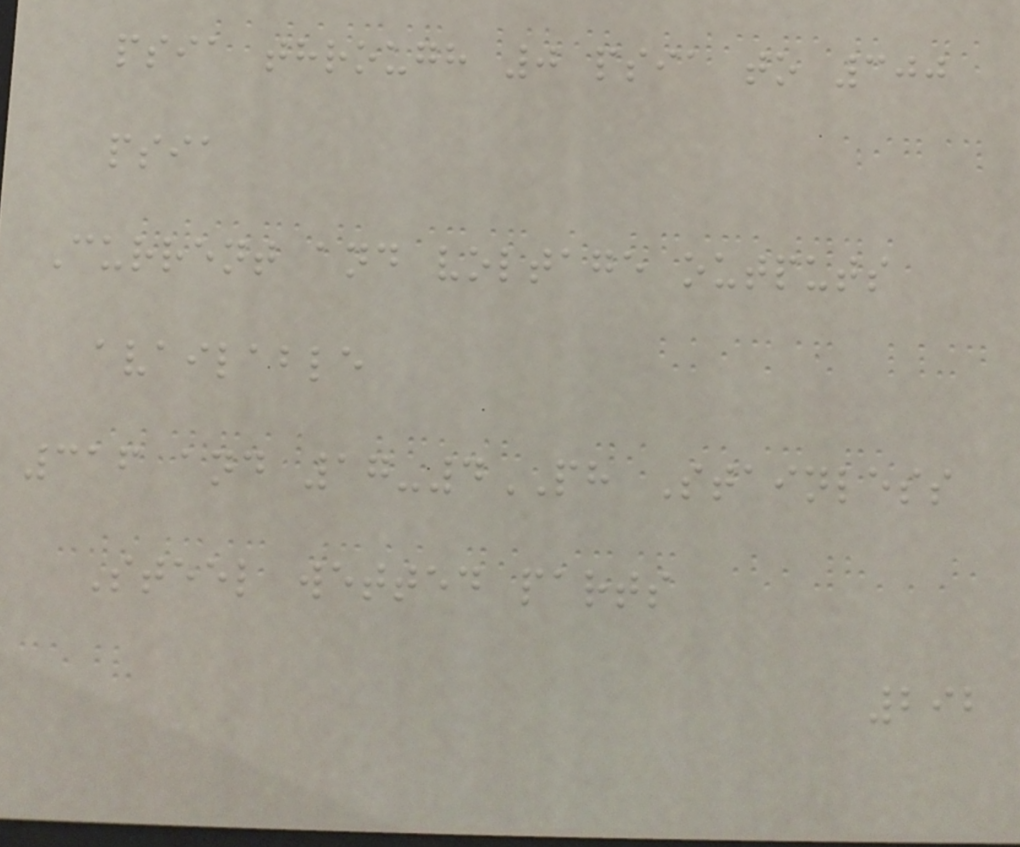psia through 0 psia to 300
psia
Current and voltage outputs
available
316 and 17-4PH Stainless
Steel wetted parts
292
